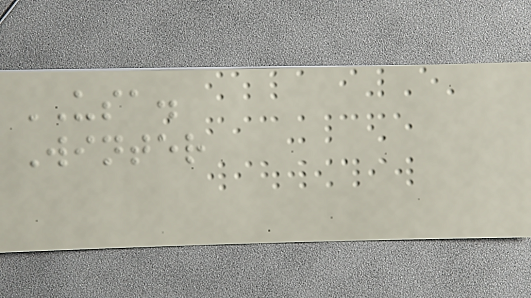USA.
Winter
